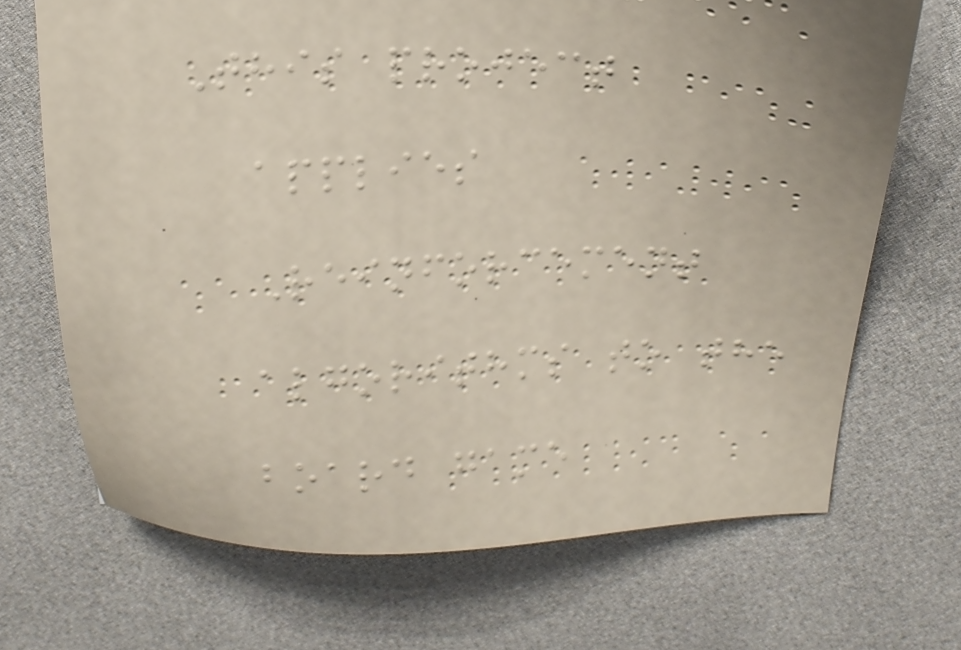This project
applies
Reinforcement
algorithms to the
board game
